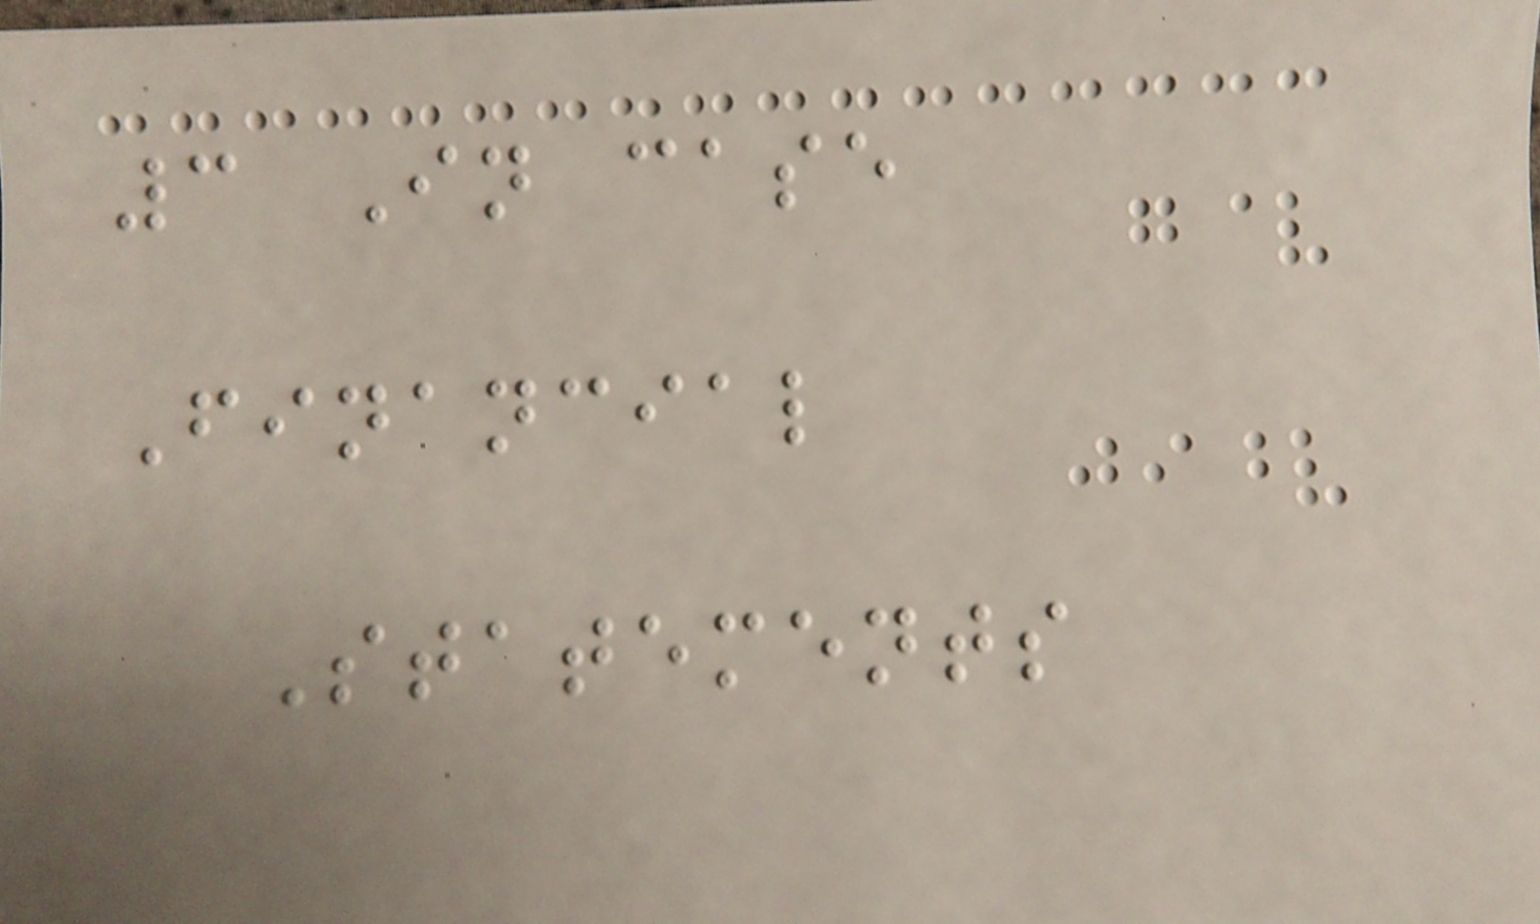3 In case
Financial
Statements
